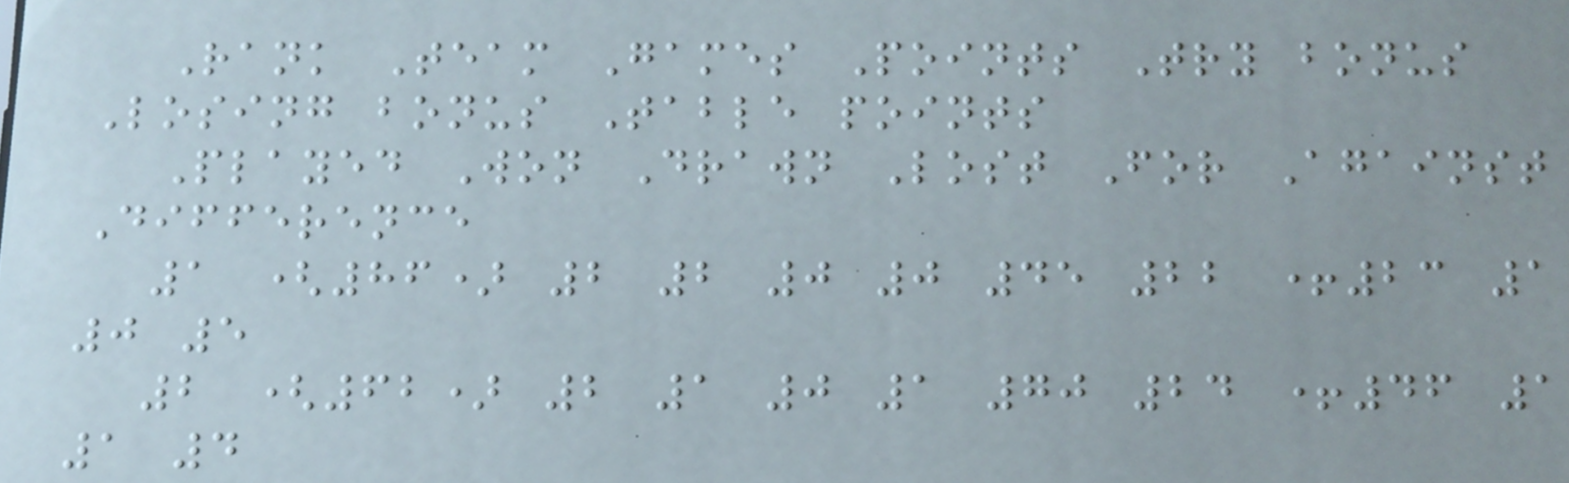Rank Team Games Points Try bonus
Losing bonus Table points
Played Won Drawn Lost For Against
Difference
1 (86) 2 2 0 0 45 22 +23 1
0 5
2 (62) 2 1 0 1 70 24 +46 1
1 4
